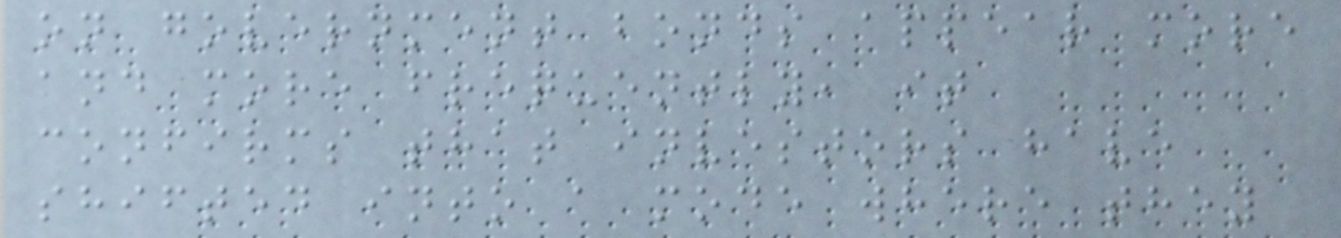on government bonds appear more
and more frequently, it
confirms that investors have
shifted into a mode where they
